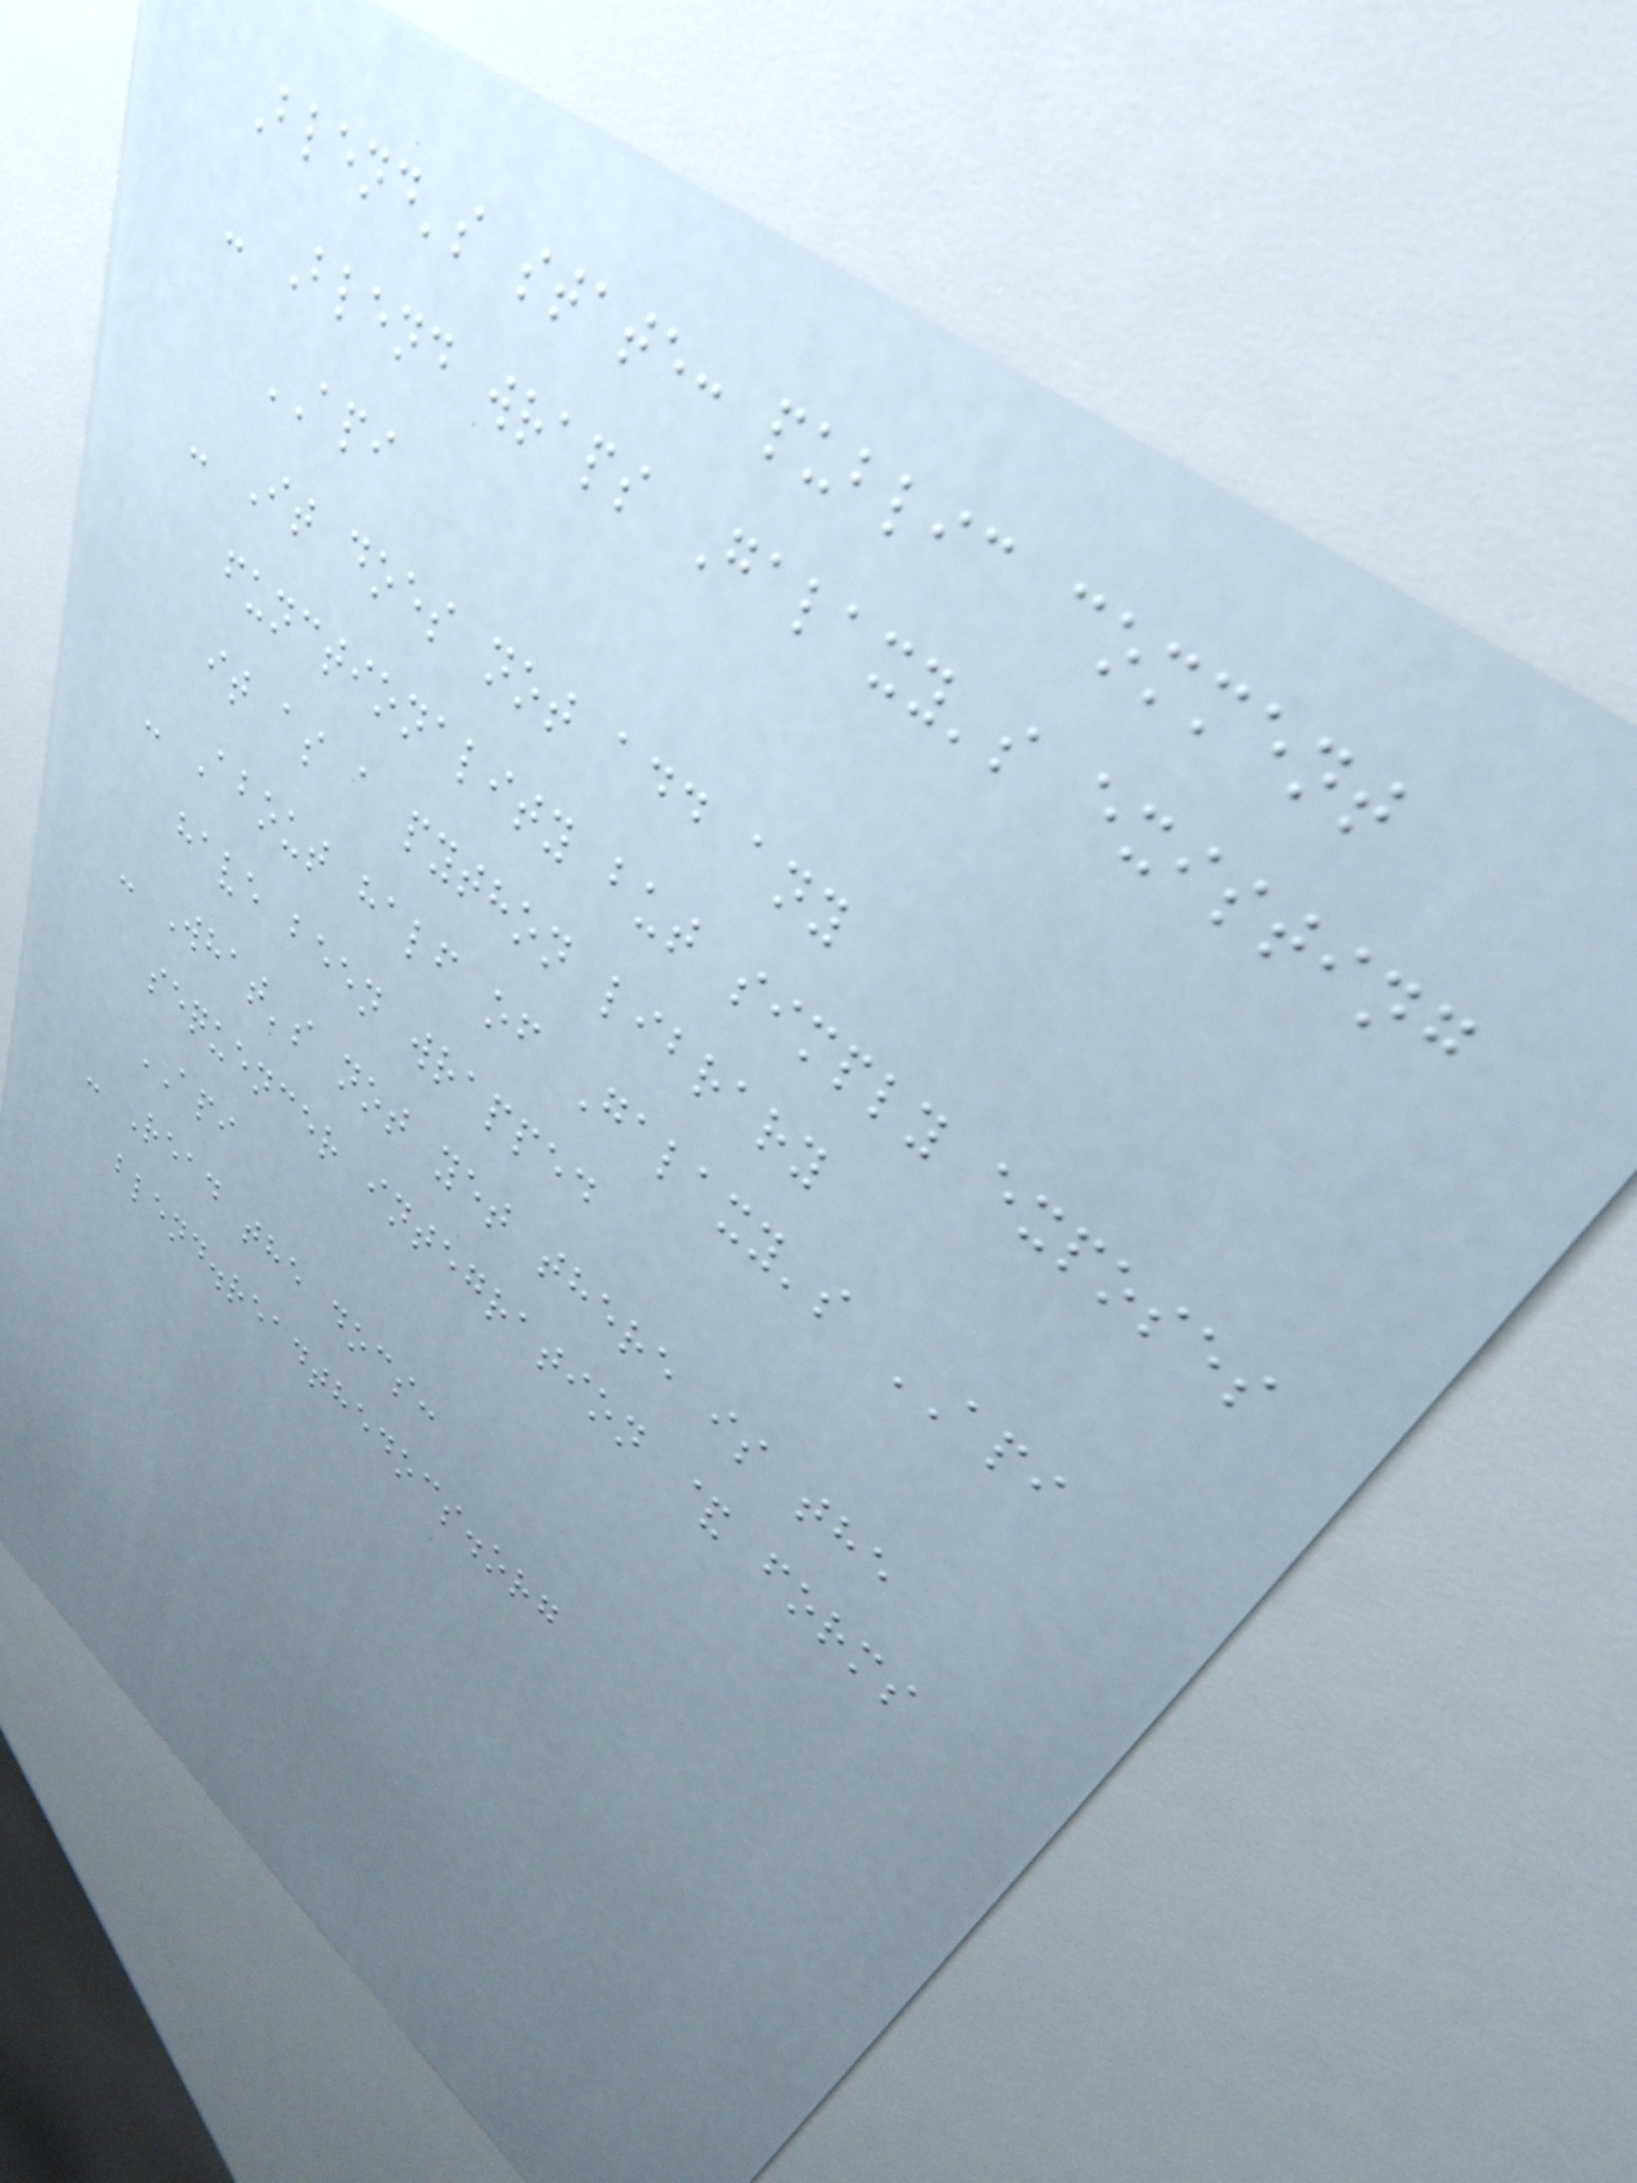Blend's state: public comment
- Blend wraps Galaxy's existing
API
- It does not add any
functionality but simply exposes
it as a python library
- About half of Galaxy's API
have been wrapped
- What's not yet there is the
sequencer integration & forms
API
- Read the docs:
blend.readthedocs.org
